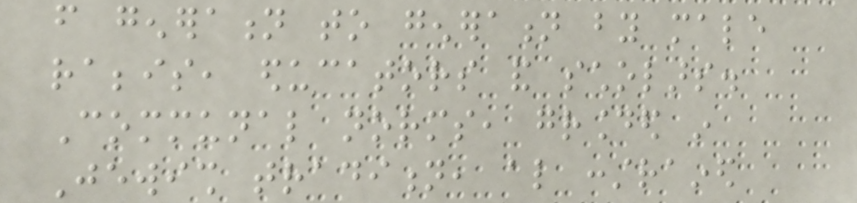from generation to generation by male
rabbis, educators and scholars.
Communal norms, grounded in
Jewish tradition, also constrained
